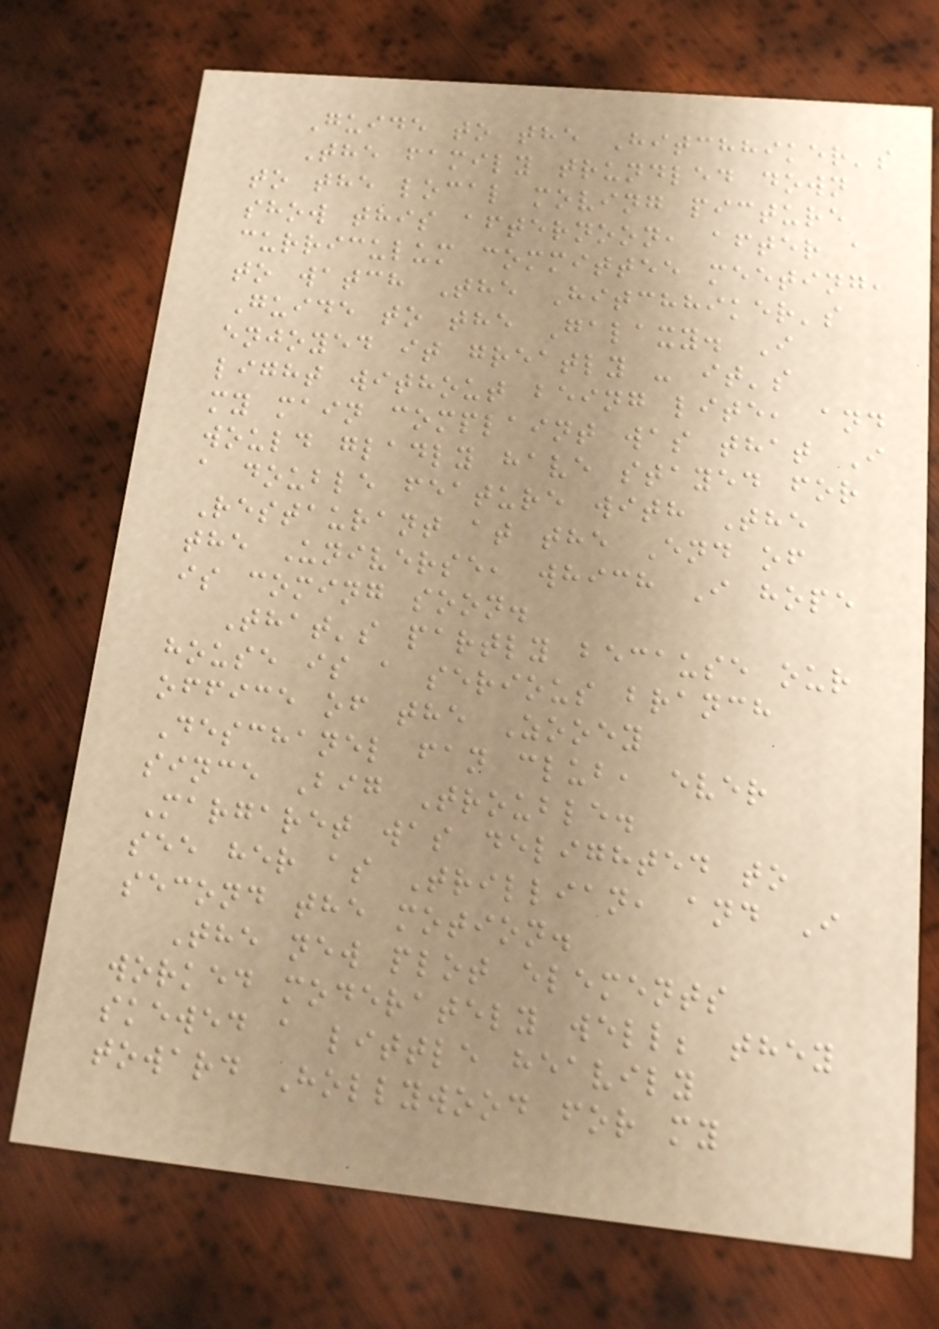Guide to the Hitchhiker's
The family trundled down
to the local moving picture
show this afternoon, after a
curriculum committee meeting,
to watch The Hitchhiker's
Guide to the Galaxy. I
enjoyed it greatly - it's
light without being lite, and
my main complaint was that I
would gladly have stayed for
a double feature with The
Restaurant at the End of
the Universe, which I hope
is coming soon.
That's partly because our
house is a serious branch
office of the Zooey
Deschanel fan club, ever
since Big Trouble.
Margaret was delighted to
see her as Trillian, and I
second the motion.
The new plot elements
worked moderately well; they
skewed a little heavily
toward Hollywood for my
